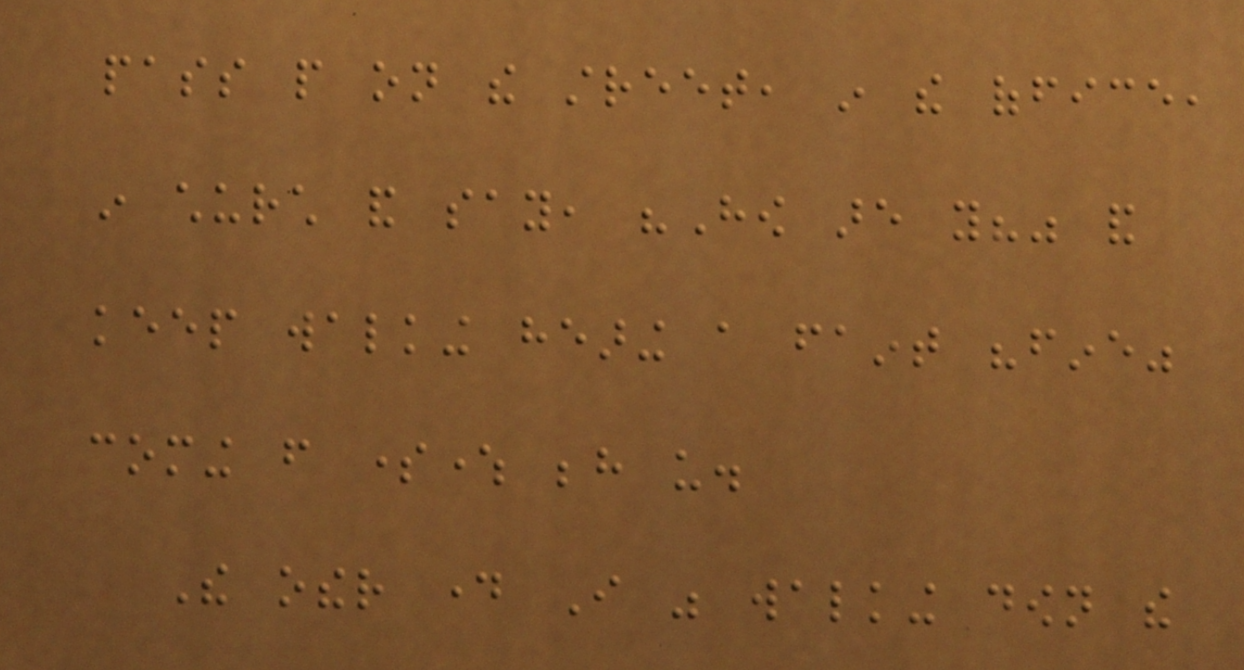pass people on the street, in the office,
in church and say, "How are you?" and
keep walking hearing a faint "fine"
coming from somewhere behind us.
The other day I was walking down the
